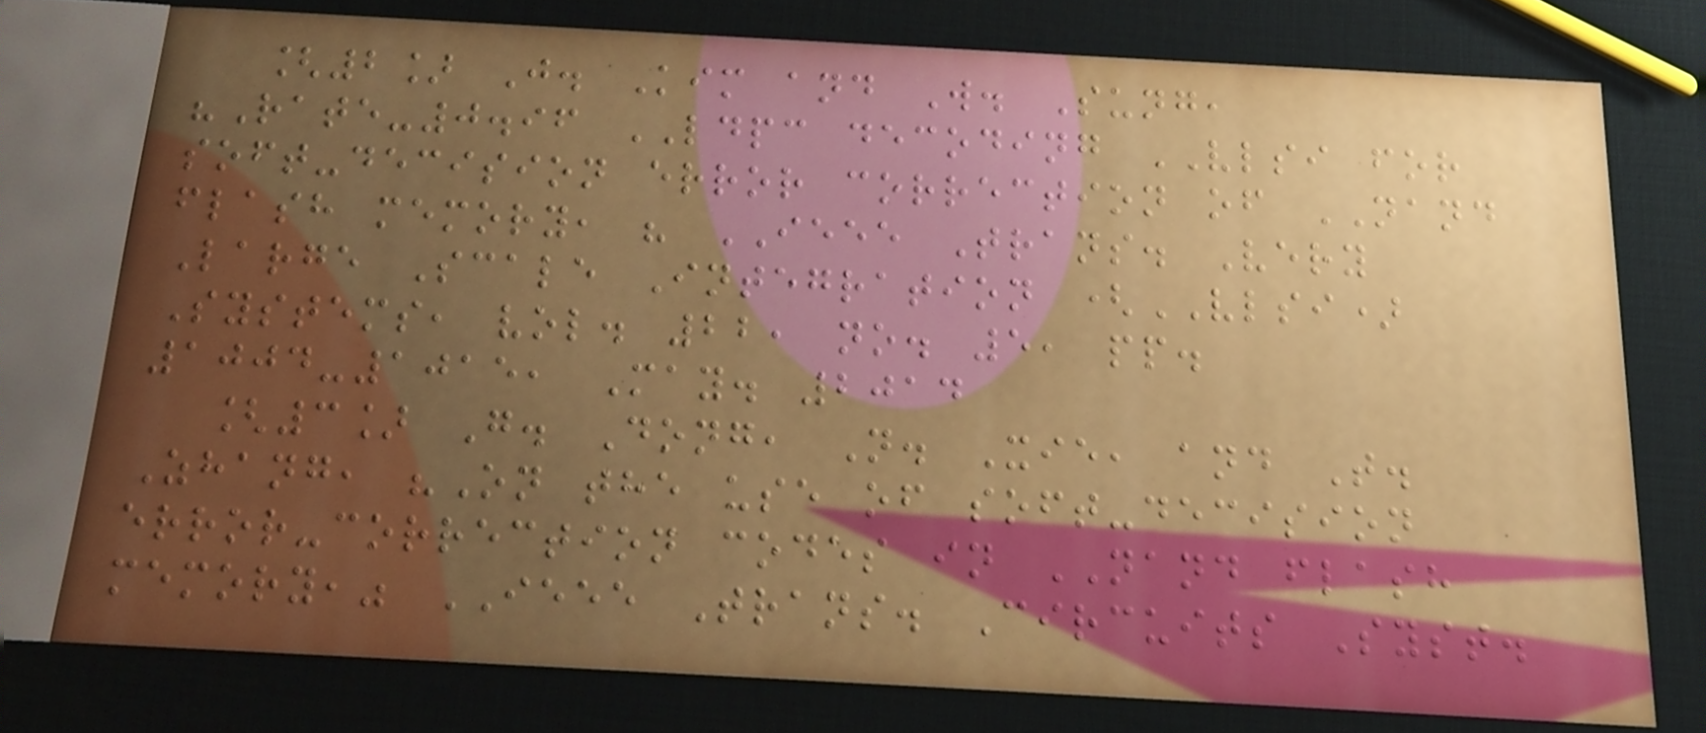[2] J. Kim and W. Sung,
"Rate-0.96 LDPC decoding VLSI for
soft-decision error correction of NAND
flash memory, " IEEE Trans. Very
Large Scale Integration (VLSI)
Systems, vol. 22, no. 5, pp.
1004-1015, May. 2014
[3] G. Dong, N. Xie, and T.
Zhang, "On the use of soft-decision
error-correction codes in NAND flash
memory," IEEE Trans. Circuits Syst.
